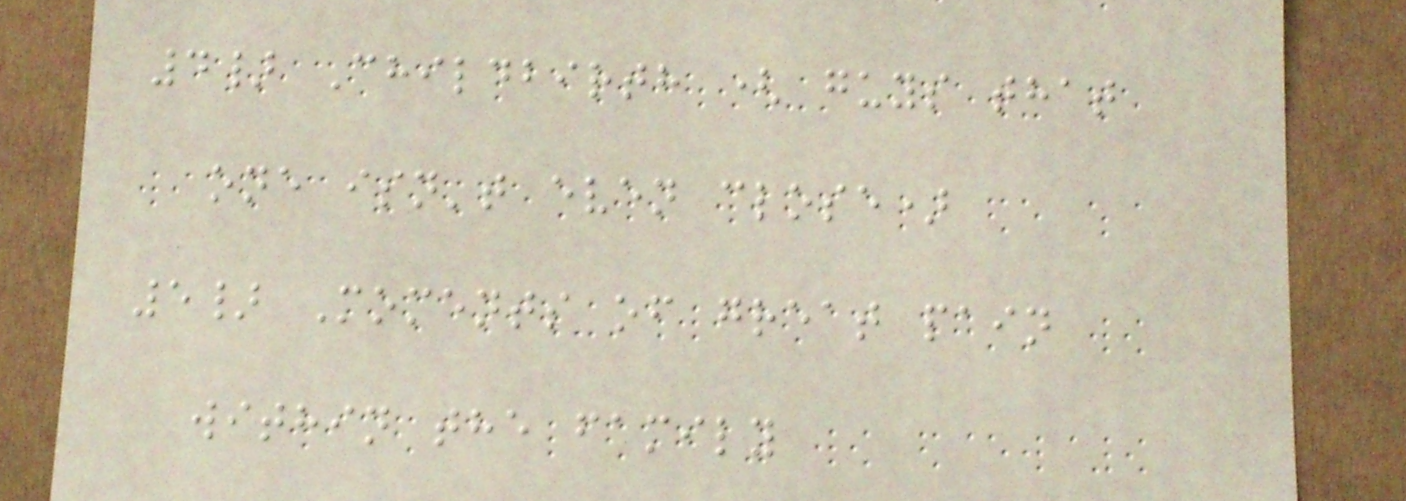4} Childbirth ( guys that
one isn't even close)
5} Moments of great pain
within the family
